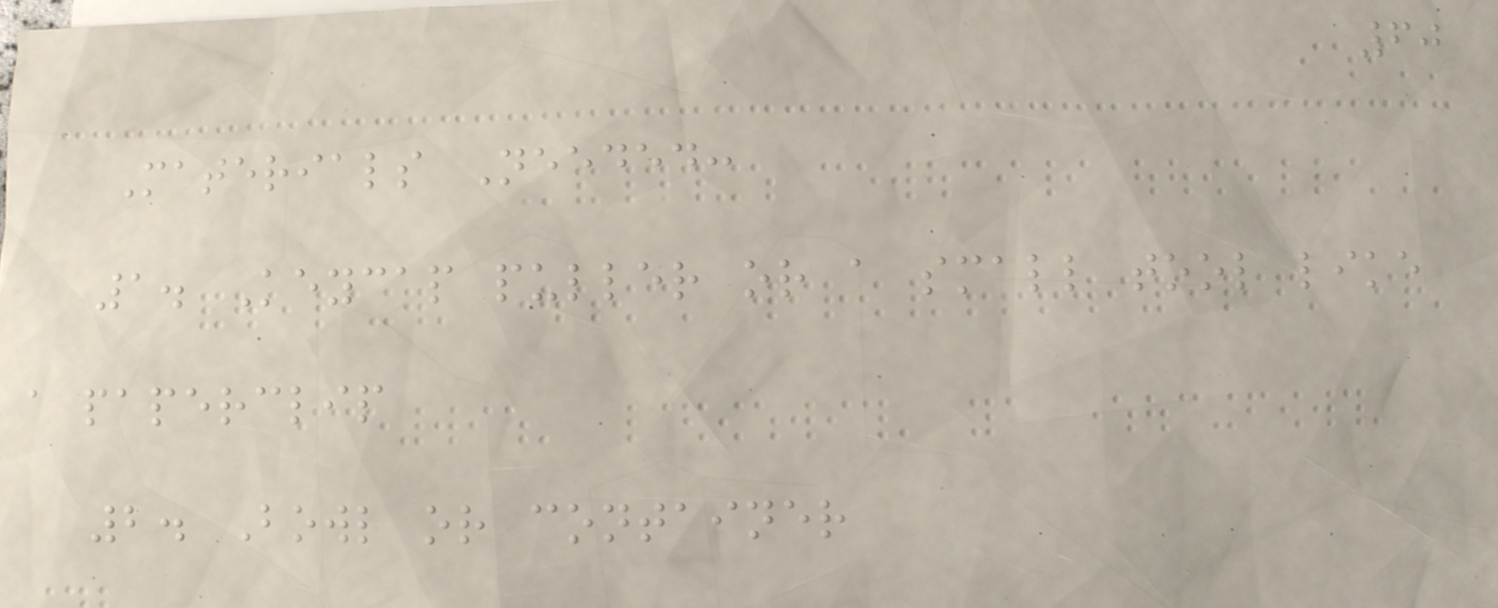60
Materials Needed:
1. Keycap puller or a small tool like
a paperclip
2. Bowl or container
